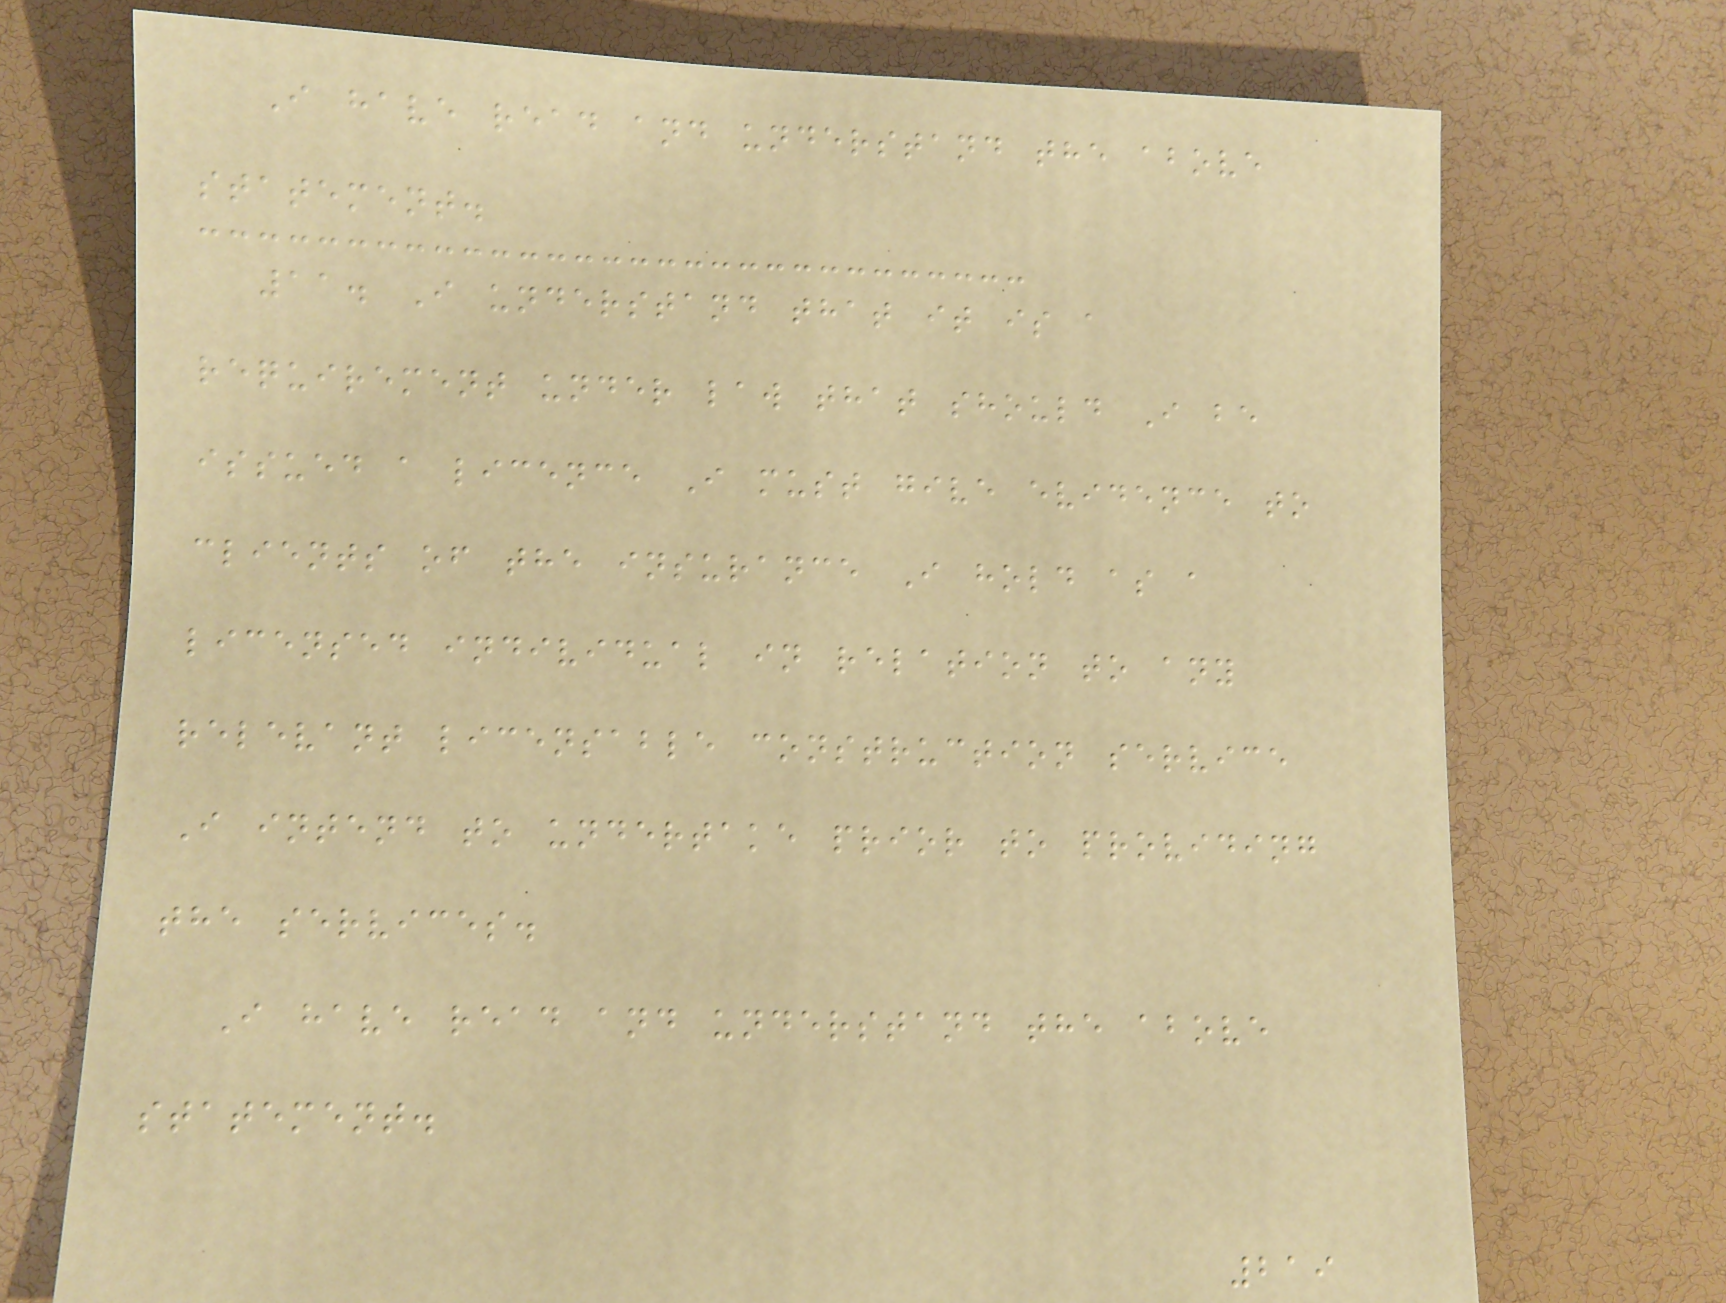I have read and understand the above
statement.
11. I understand that it is a
requirement under law that should I be
issued a licence I must give evidence to
clients of the insurance I hold as a
licensed individual in relation to any
relevant licensable construction service
I intend to undertake prior to providing
the services.
I have read and understand the above
statement.
219
